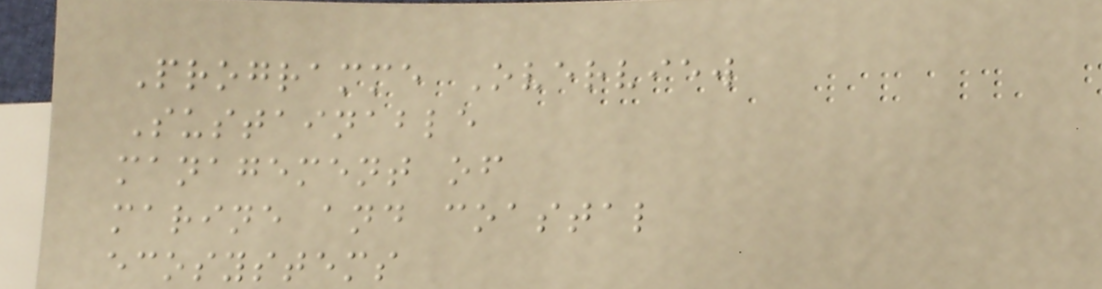Programme Overview
Sustainable
management of
marine and coastal
ecosystems
